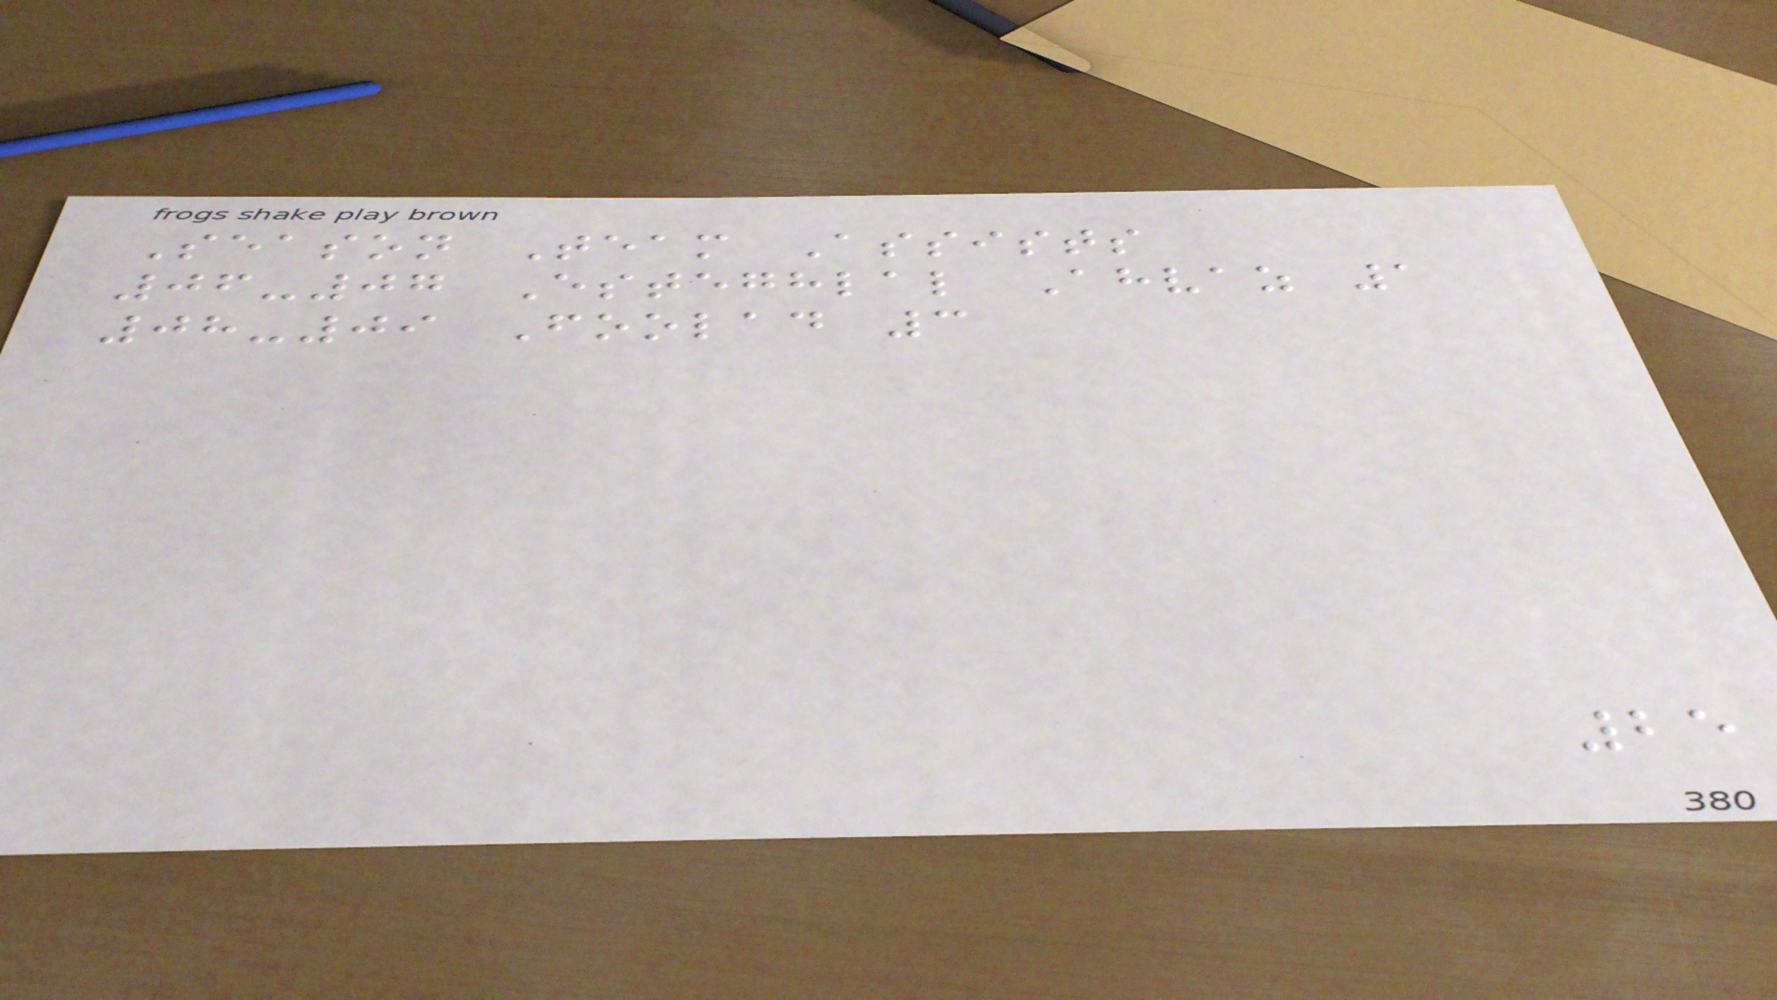Season Team Assists
06-07 Esteghlal Ahvaz 1
08-09 Foolad 3
25
